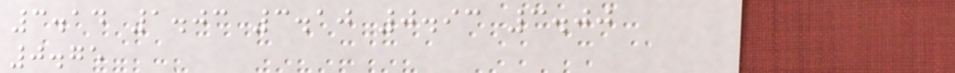3.14 1.03 3.10 0.93 3.00
0.75
